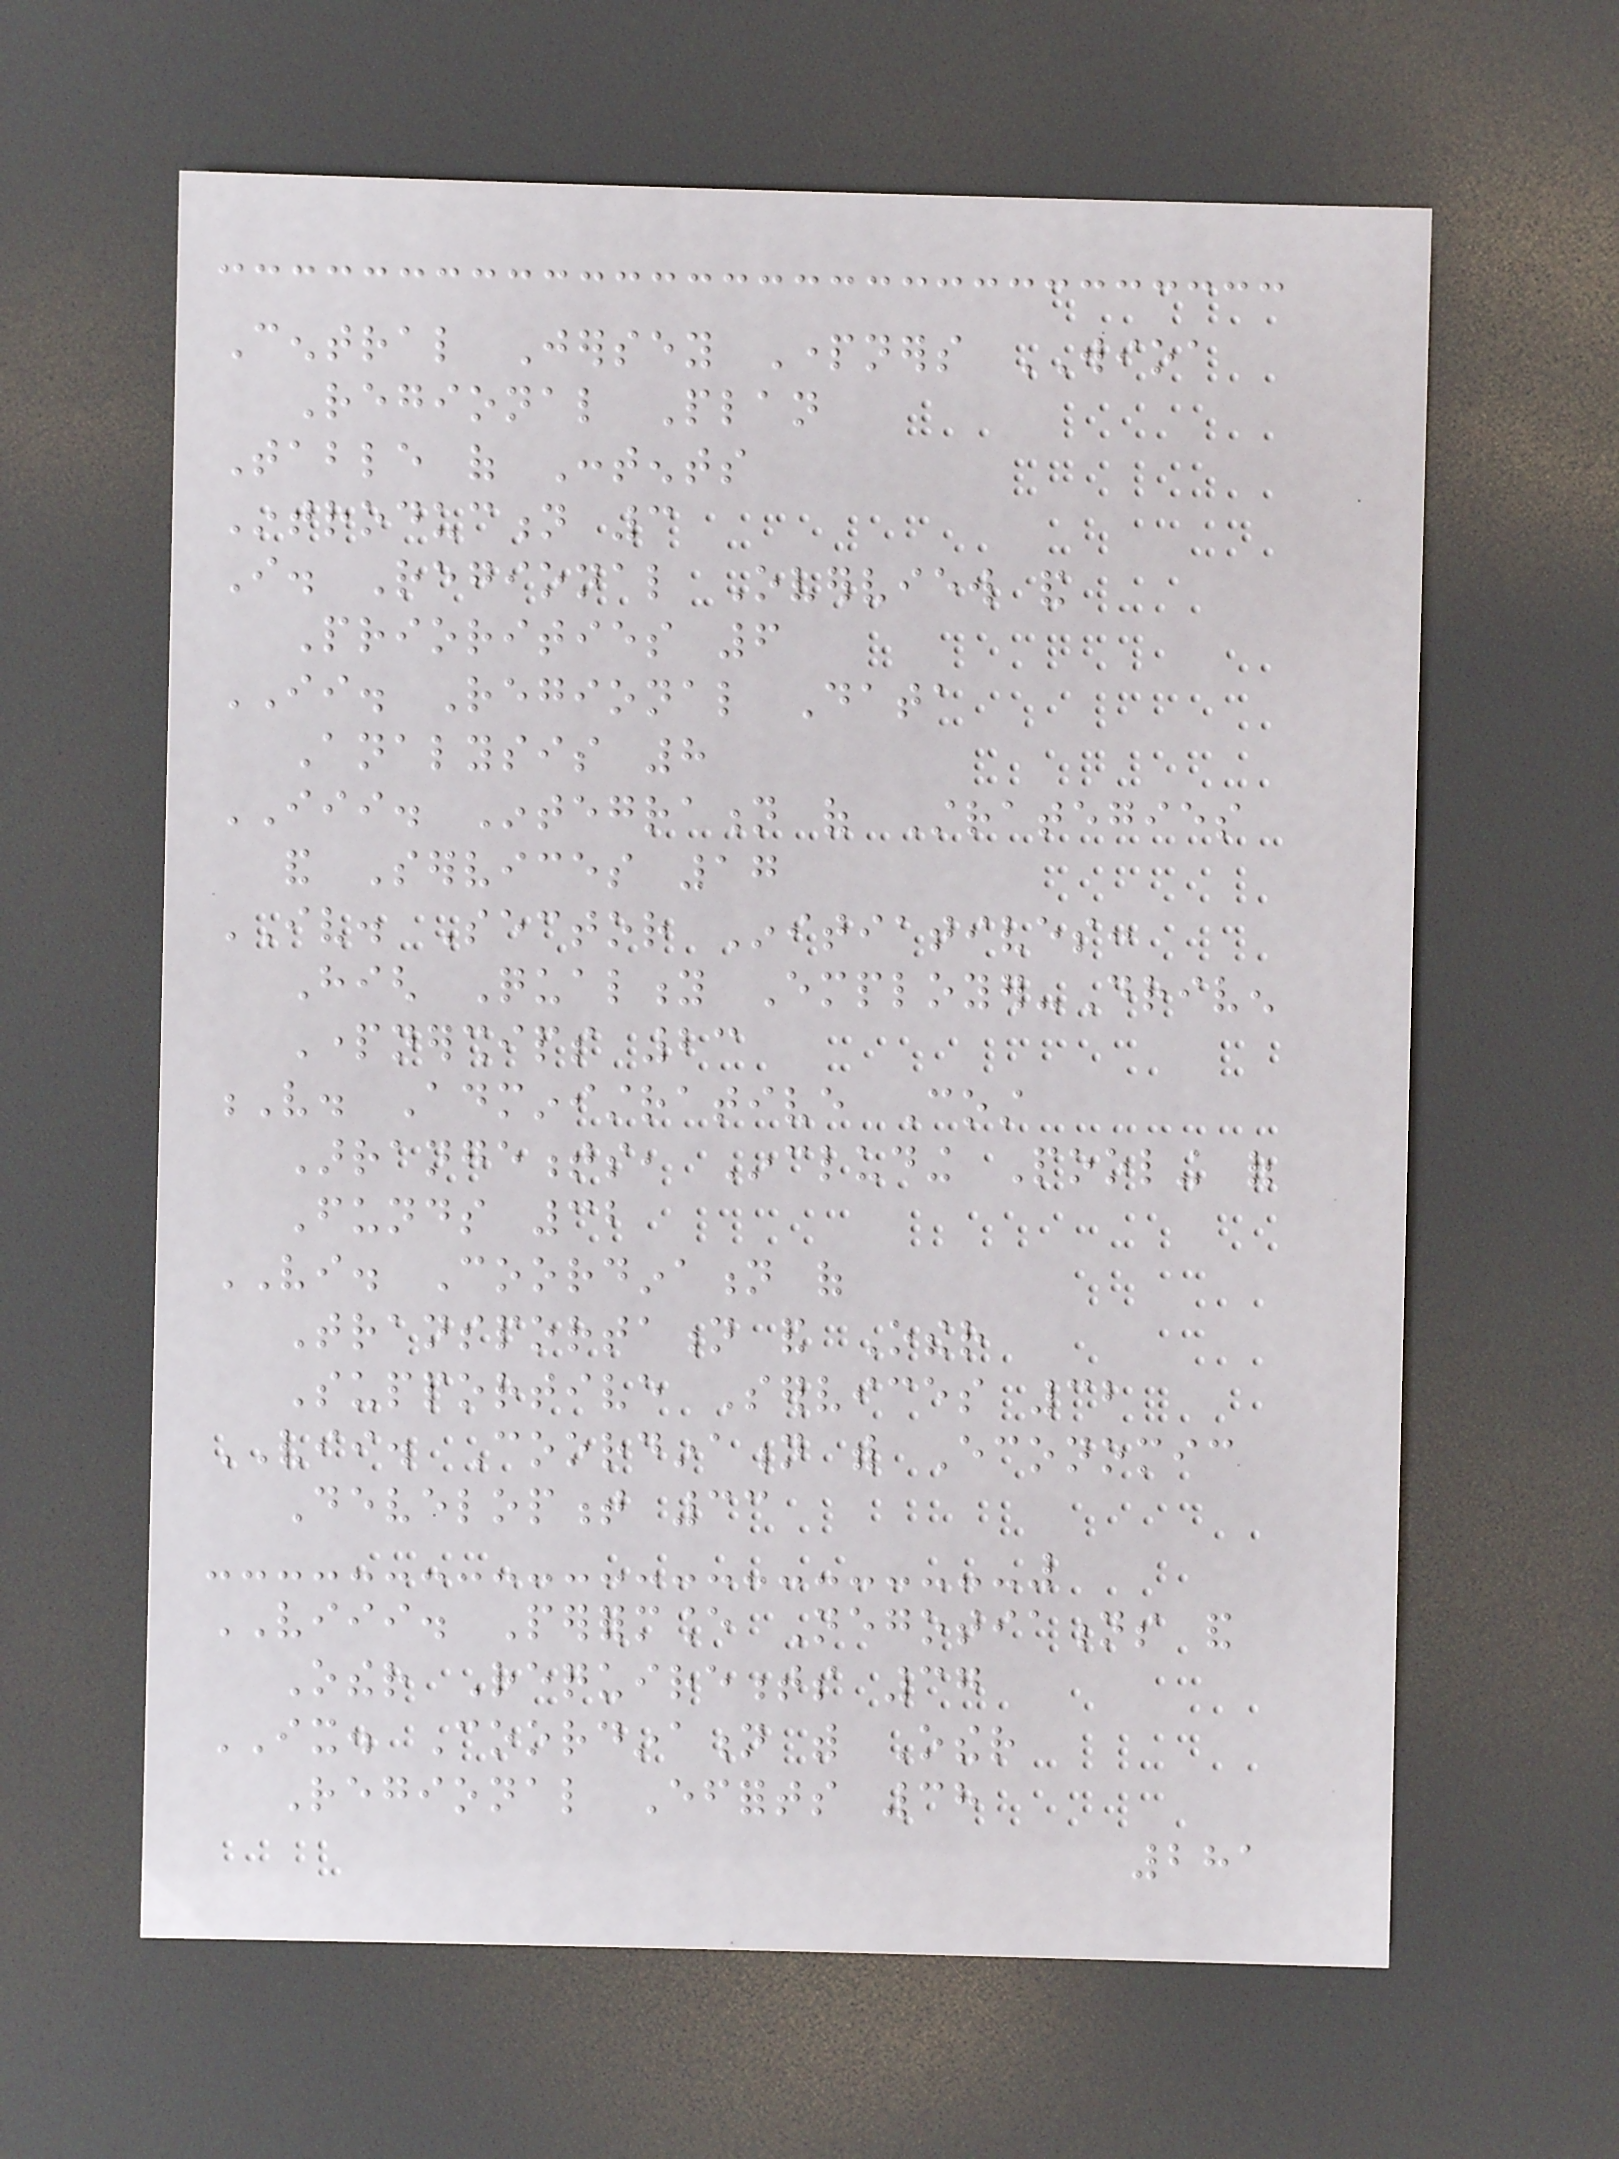Central Jersey Partners WIOA
Regional Plan
Table of Contents
Introduction 3
I. Regional Overview and
Priorities 6
II. Regional Data
Analysis 8
III. Integration of Strategies
and Services 17
IV. Sector Initiatives:
High Quality Employer-Driven
Partnerships 23
V. Administrative Cost
Arrangements, Including Pooling of
Funds 32
VI. Coordination of
Transportation and Other
Supportive Services 32
VII. Coordination with Economic
Development 33
VIII. Performance Negotiations and
Other Requirements 37
IX. Coordination with Other
Regional Efforts 38
281
